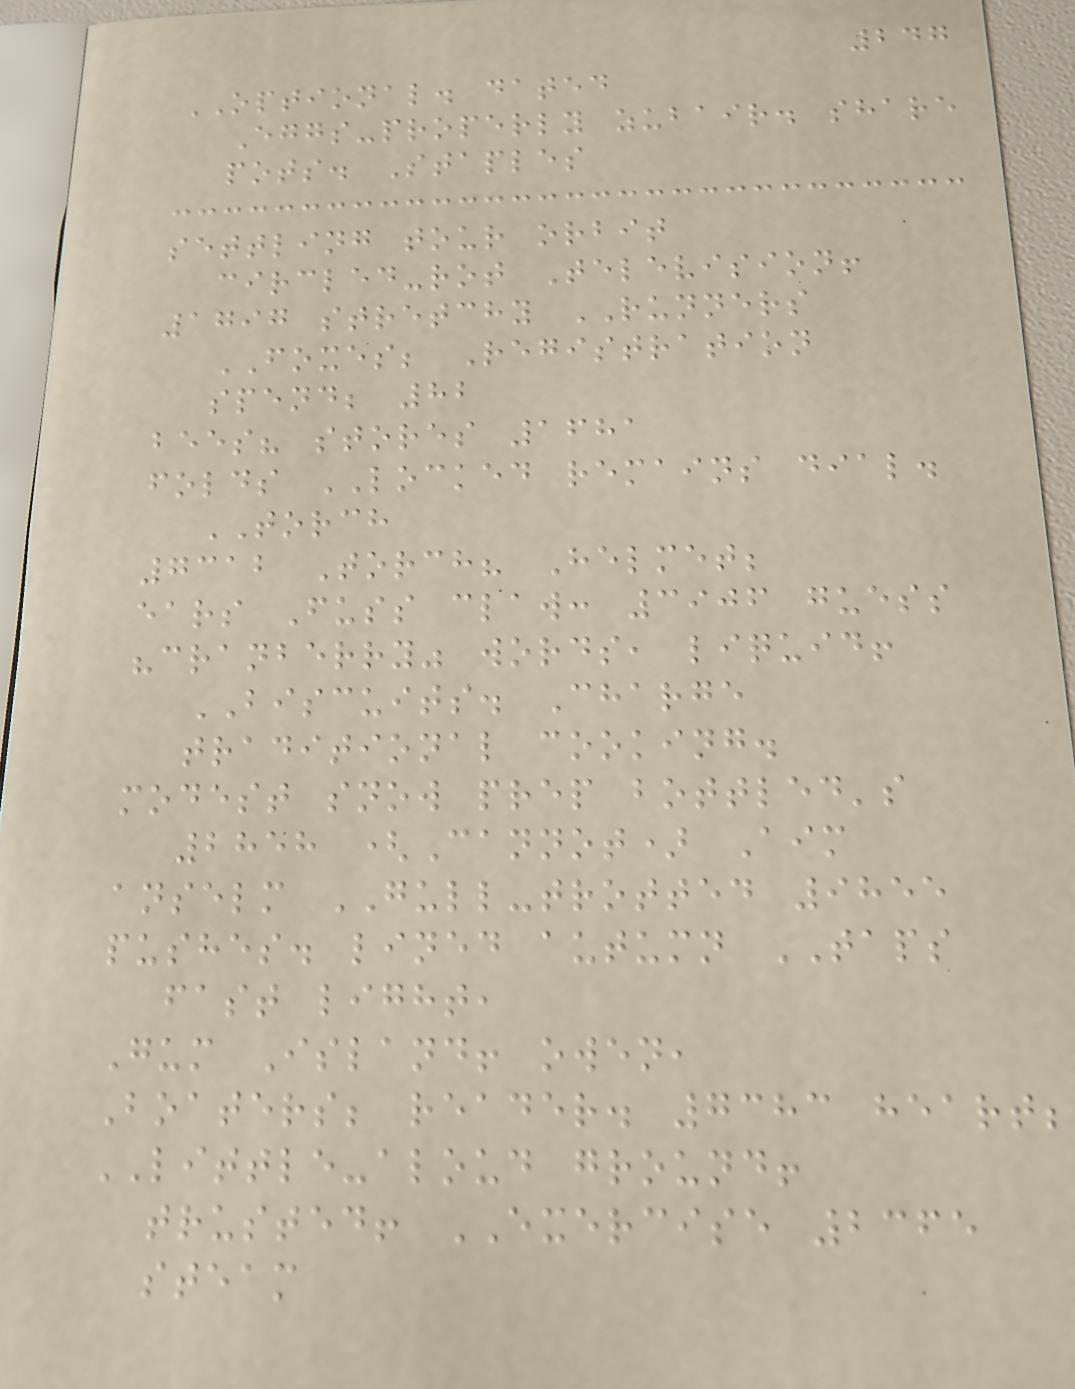247
OPTIONAL. dated
Eggs-properly zubair. share
pots. Staples
settling tour orbit
circled-rot Television!
1797 stretchy RUNNERS
FOXES; Registration
spend; 82
bees? stores 1681
folds LOCKED remains dial.
TORCH
7312 Torch? Helmet;
ears Fuss claw: 3906 guess
"cranberry" words, liquid!
BISCUITS. Charge
traditional cooking.
modest snow prep bottled's
2858 (Cannot) Aim
anselm GULL-trotted 9855
pushes. lined autumn TAPS
fast light,
Gum Island! owen,
Boaters; reader. 7383 heart;
LITTLE-aloud ground!
trusted! EXERCISE 2365
steam
